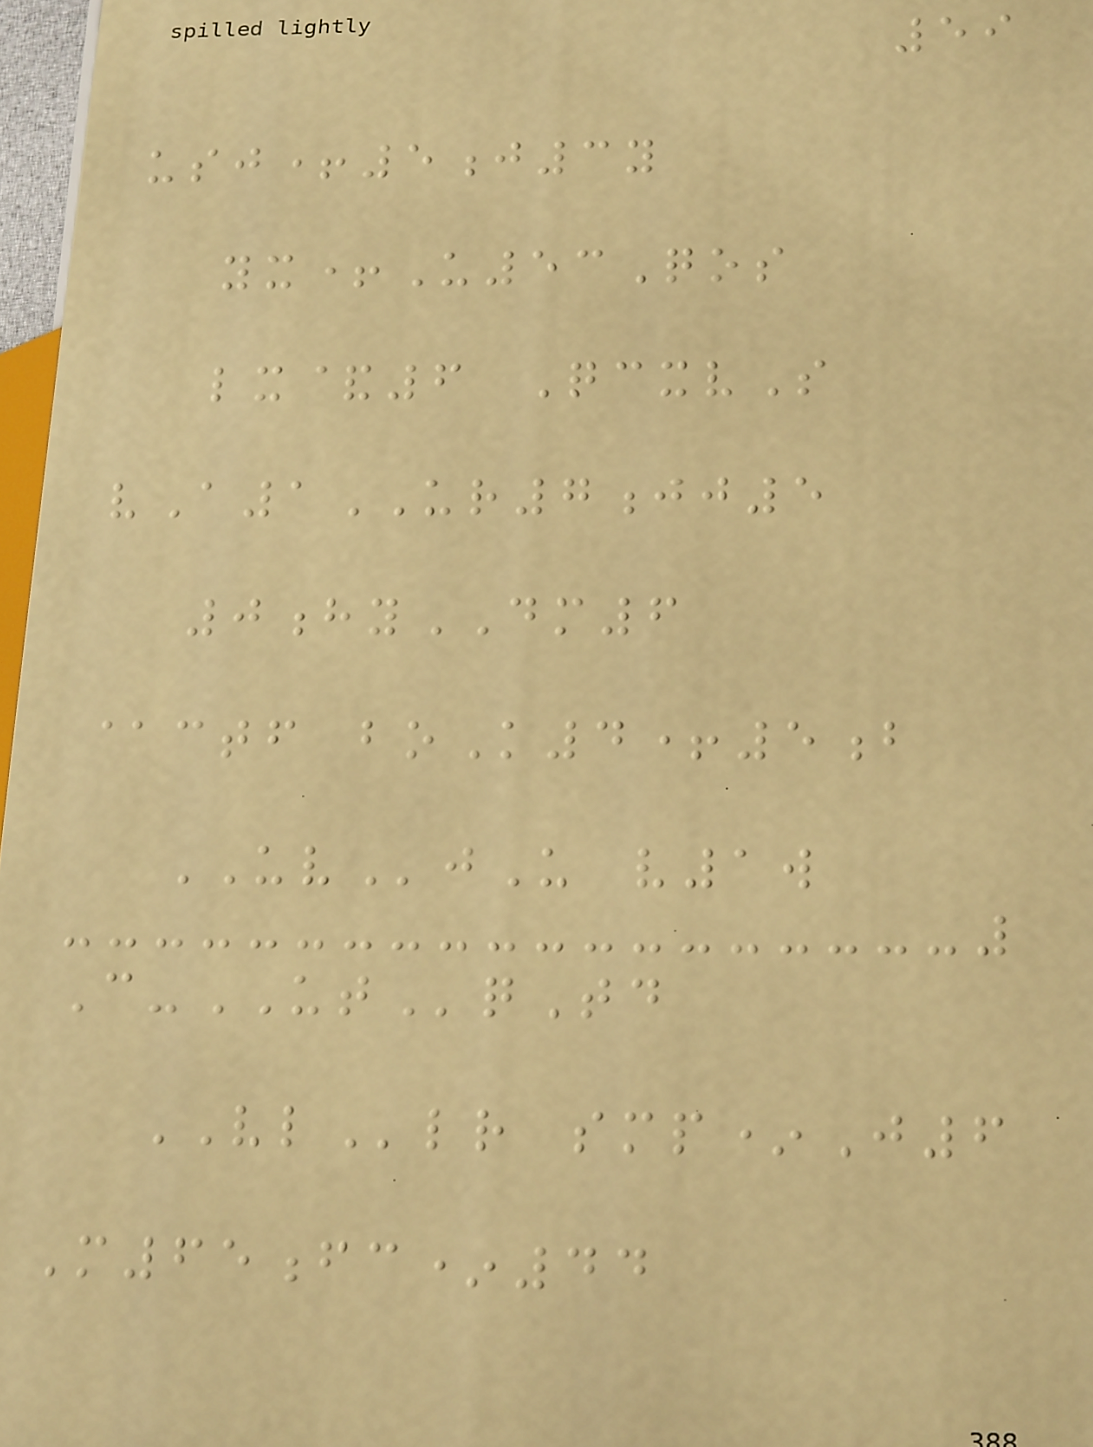59
usj+5j3y
yx+U53Qos
lx&6 QcxvS
vA1UR7jj5
0hyDM6
@ctf boK4+5b
UVjU v1w
C-UTqTd
VLlr smp*J6
M65fc*44
